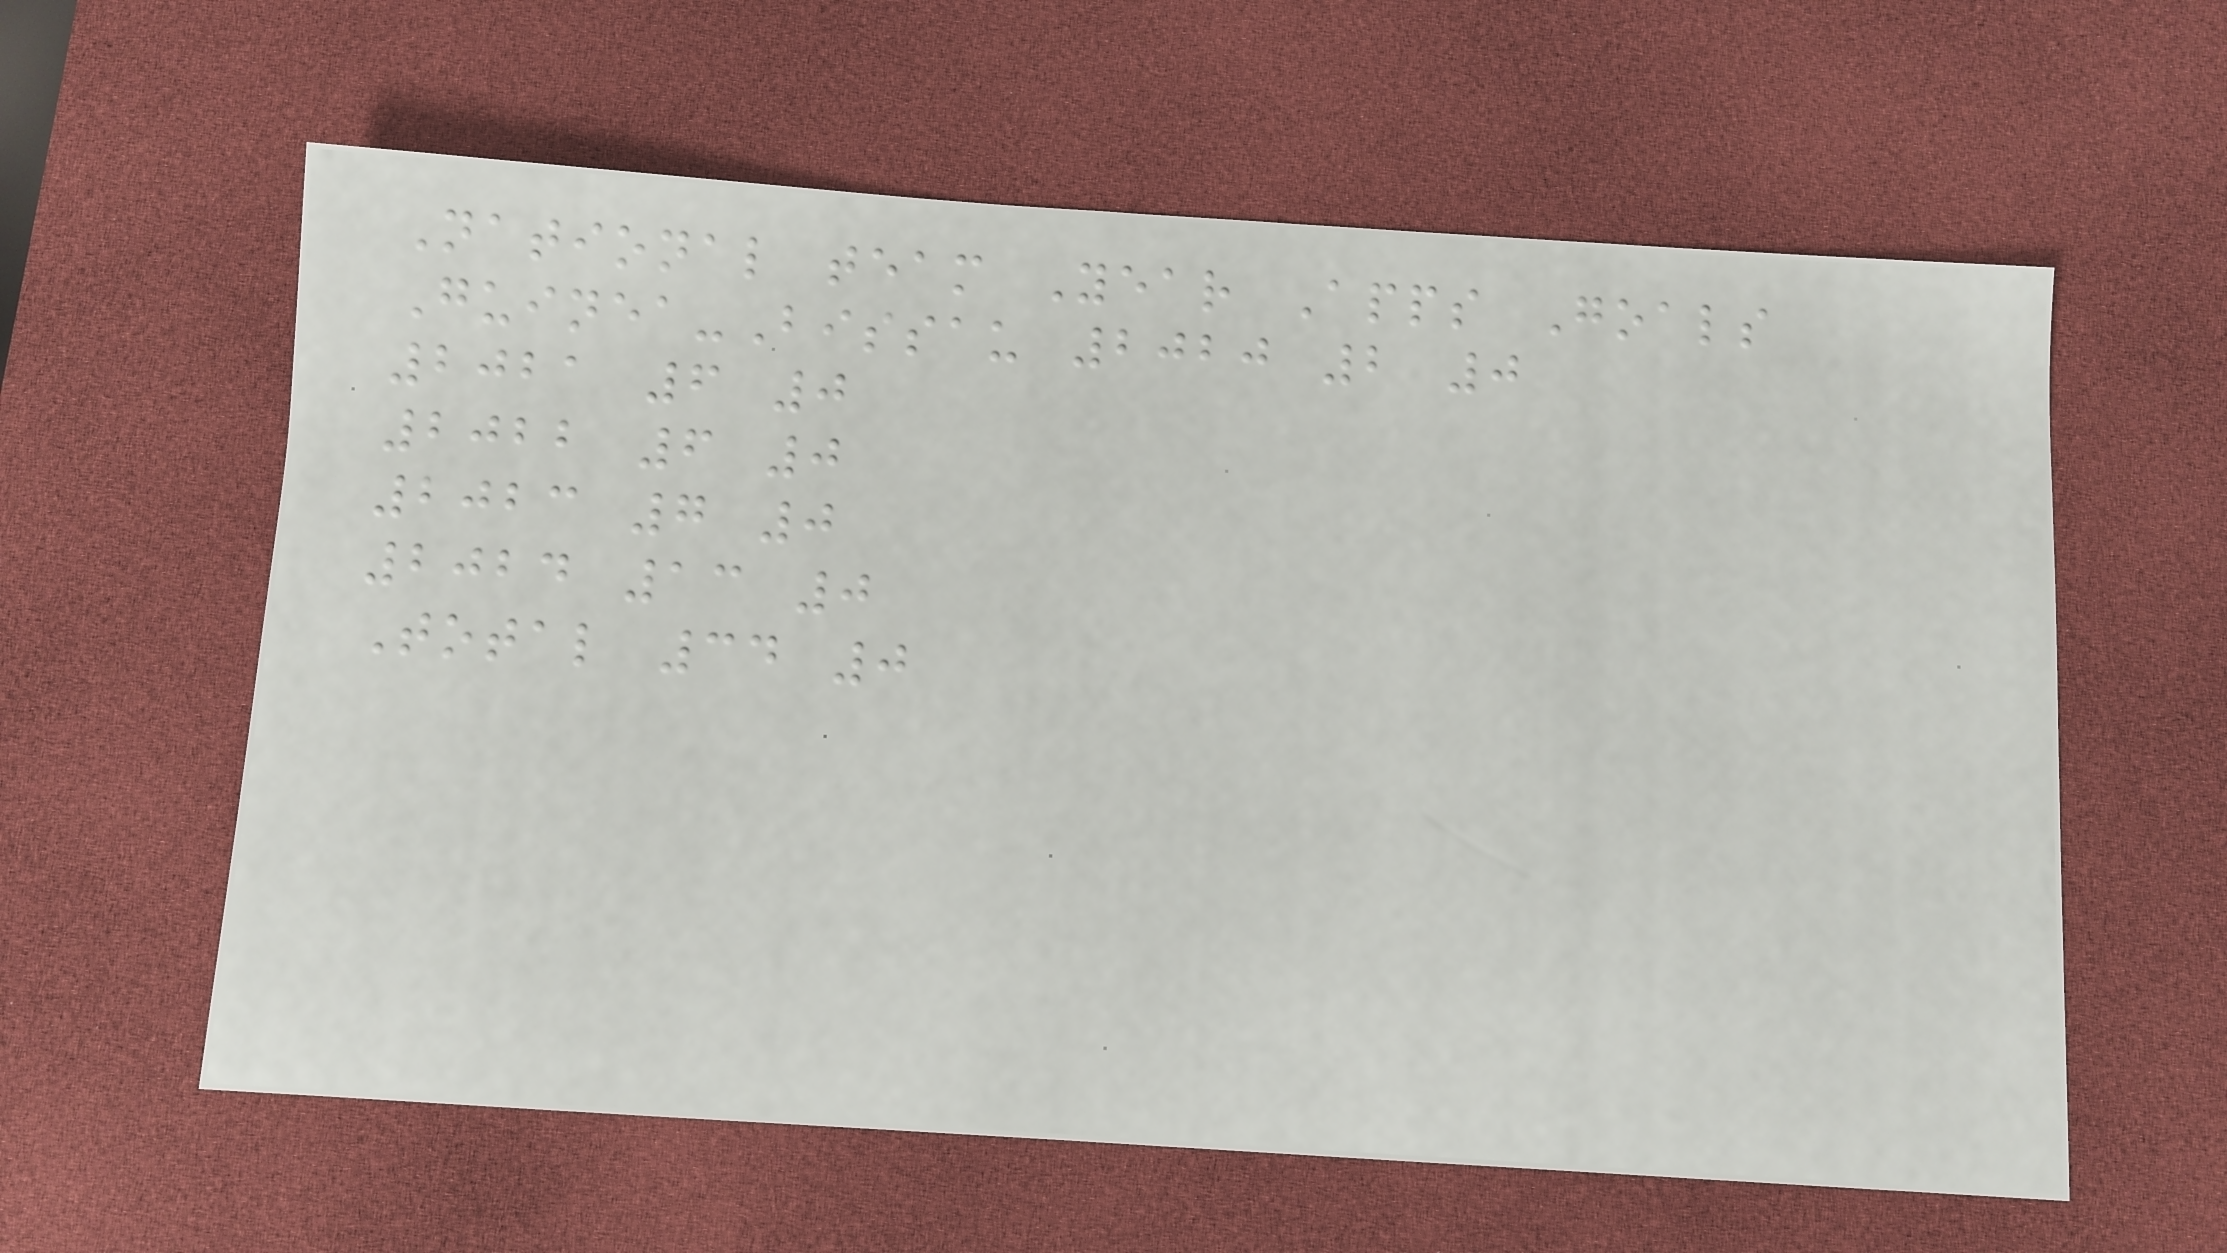National team Year Apps Goals
Guinea-Bissau 2020 2 0
2021 6 0
2022 6 0
2023 7 0
2024 13 0
Total 34 0
